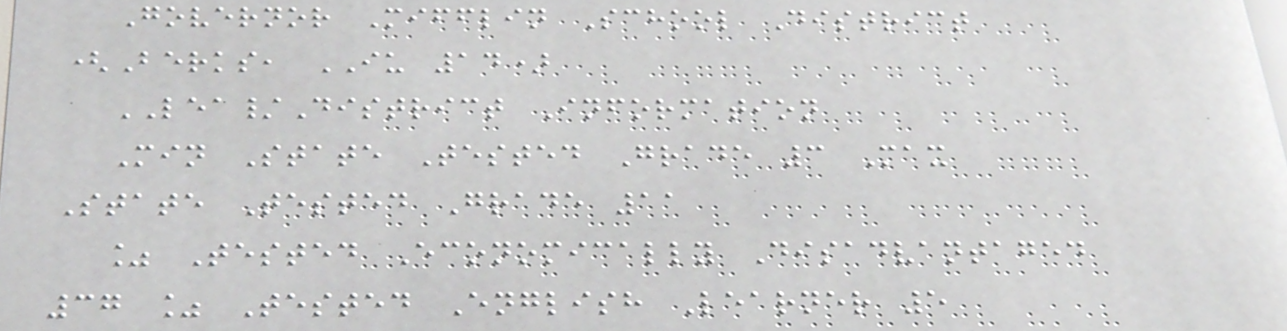Governor Mifflin School District
(Berks, IU 14)
LEA/District Information
Min State Tested Grade 3 Max
State Tested Grade 11
% Tested Economically Disadvantaged
37 % Tested English Learner 5
